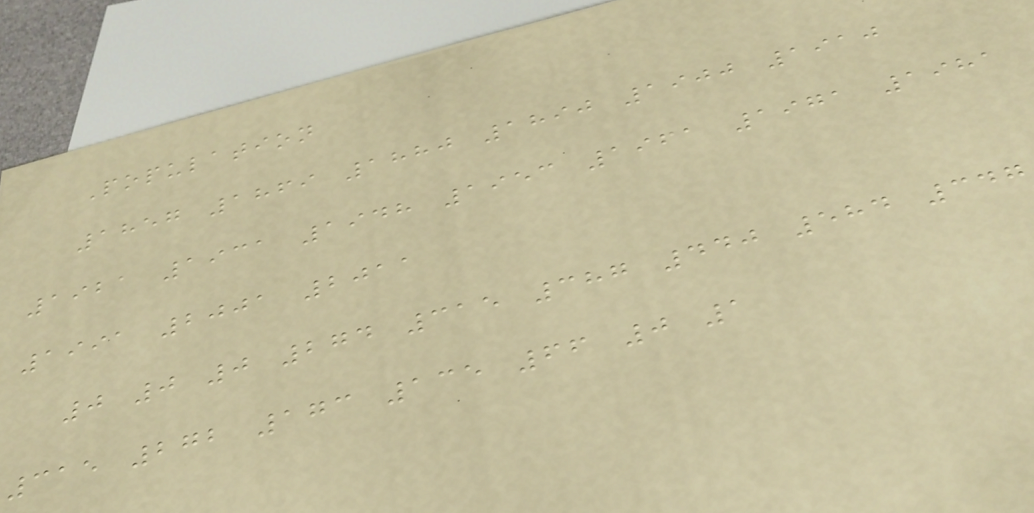Population
1857 1869 1880 1890 1900 1910
1921 1931 1948 1953 1961 1971 1981
1991 2001 2011
0 0 0 274 315 387 440 584 347
315 272 173 135 66 0 1
